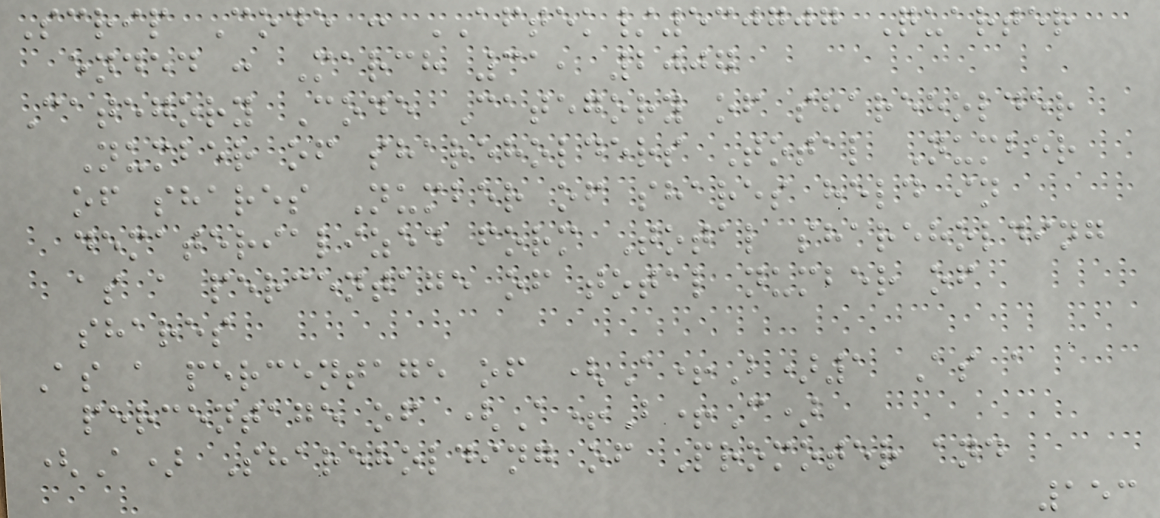Scrip Code : AFTEK/530707 Quarter
ended : March 31, 2007
Category Code Category of shareholder
Number of shareholders Total Number
of shares Number of shares held in
dematerialized form Total shareholding
as a percentage of total number of
shares
As a percentage of (A+B)1 As a
percentage of (A+B+C)
(A) Shareholding of Promoter and
153
